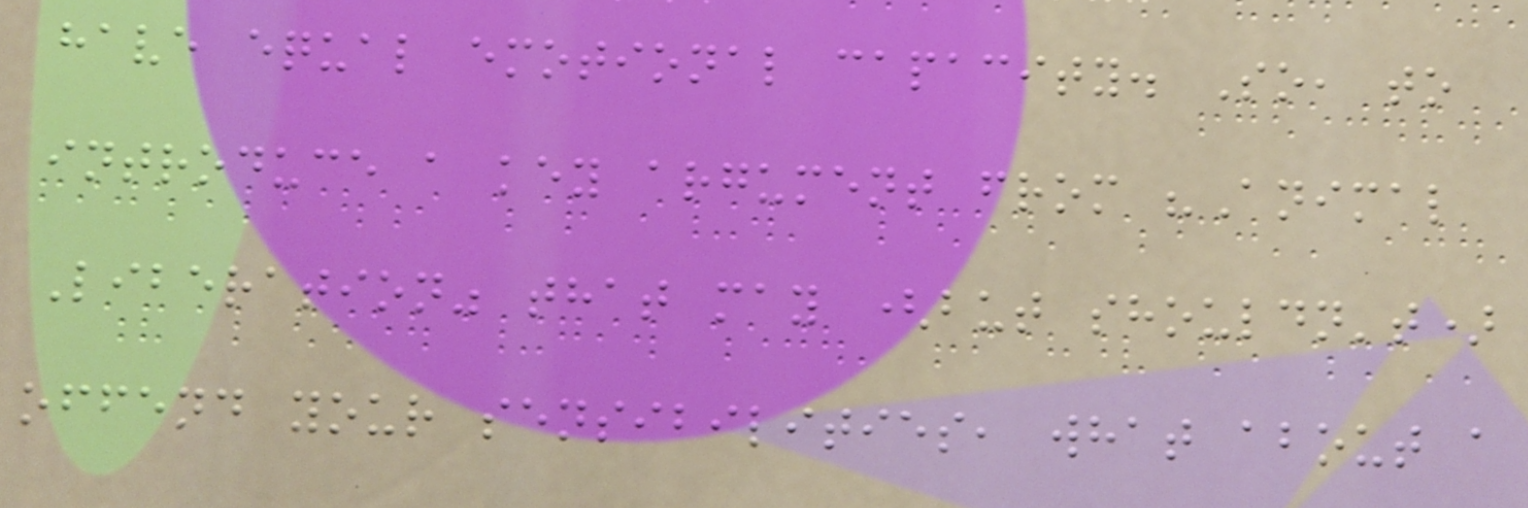have equal emotional capacity. So, to
introduce a key argument from "Animal
Liberation" that may (but shouldn't)
offend your sensibilities, what about a
